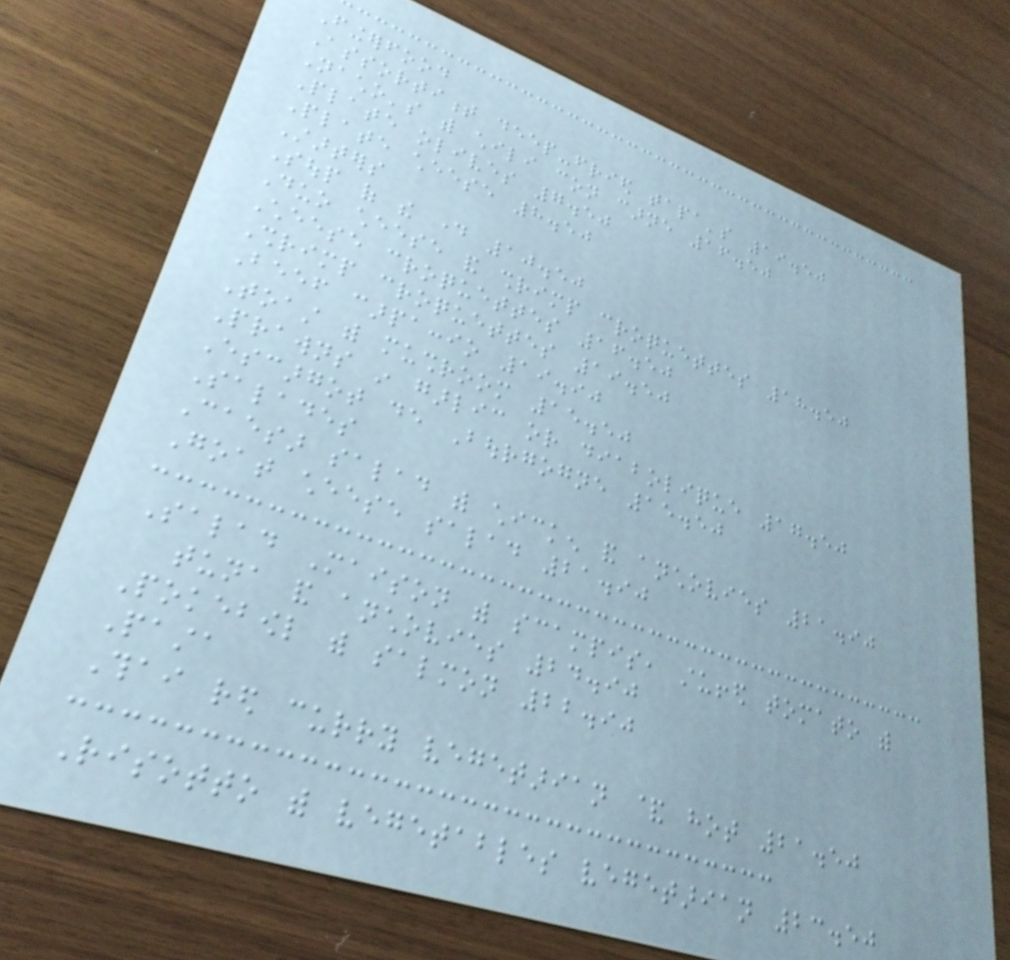Fingerfood
Assortiment deep-fried tapa's 19.50
Nacho's with chili con carne 16.50
Plate olives 7.50
Plate cheese 8.50
Starters
Soup of the day 10.50
Duo cheese and shrimp croquettes 18.50
Cheese croquettes 16.50
Shrimp croquettes 19.50
Beef carpaccio 19.90
Toast with mushroom 15.50
Prawns in garlic or diabolique 17.50
Escargot de Bourgogne 15.50
Salades
Caesar salad with chicken and anchovies 21.90
Goat cheese salad 21.90
Salad Maison with scampis, stuffed tomato with
tuna and anchovies 24.90
Pokebowl with salmon 22.90
Pasta
Thai red curry vegetarian & hot 21.50
Risotto with vegetables vegetarian 23.50
